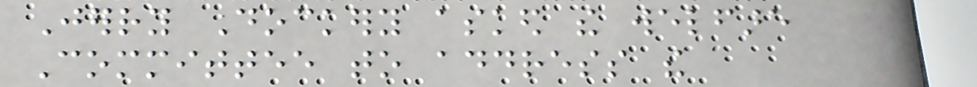Jerry Dockery asked the welfare
Committee to address the
